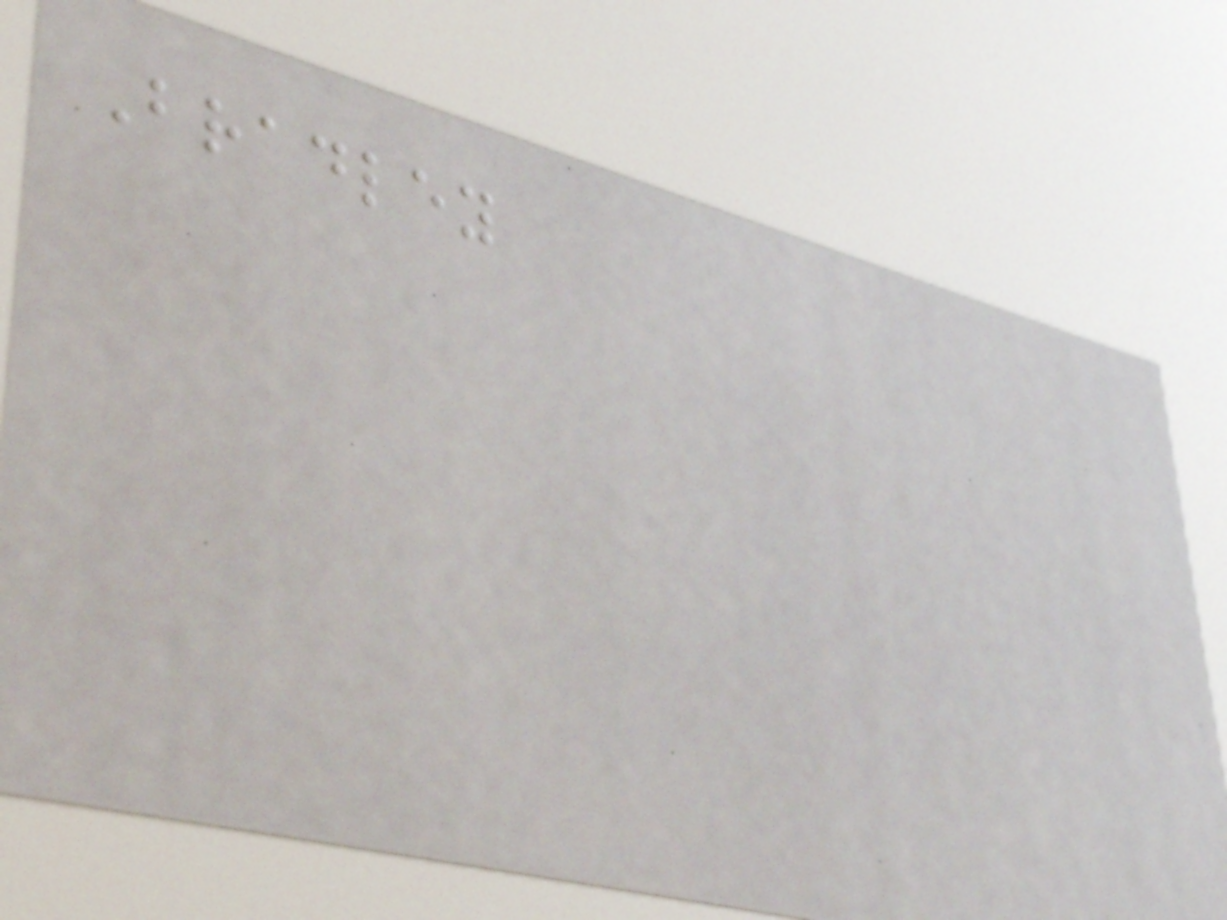Bradley
